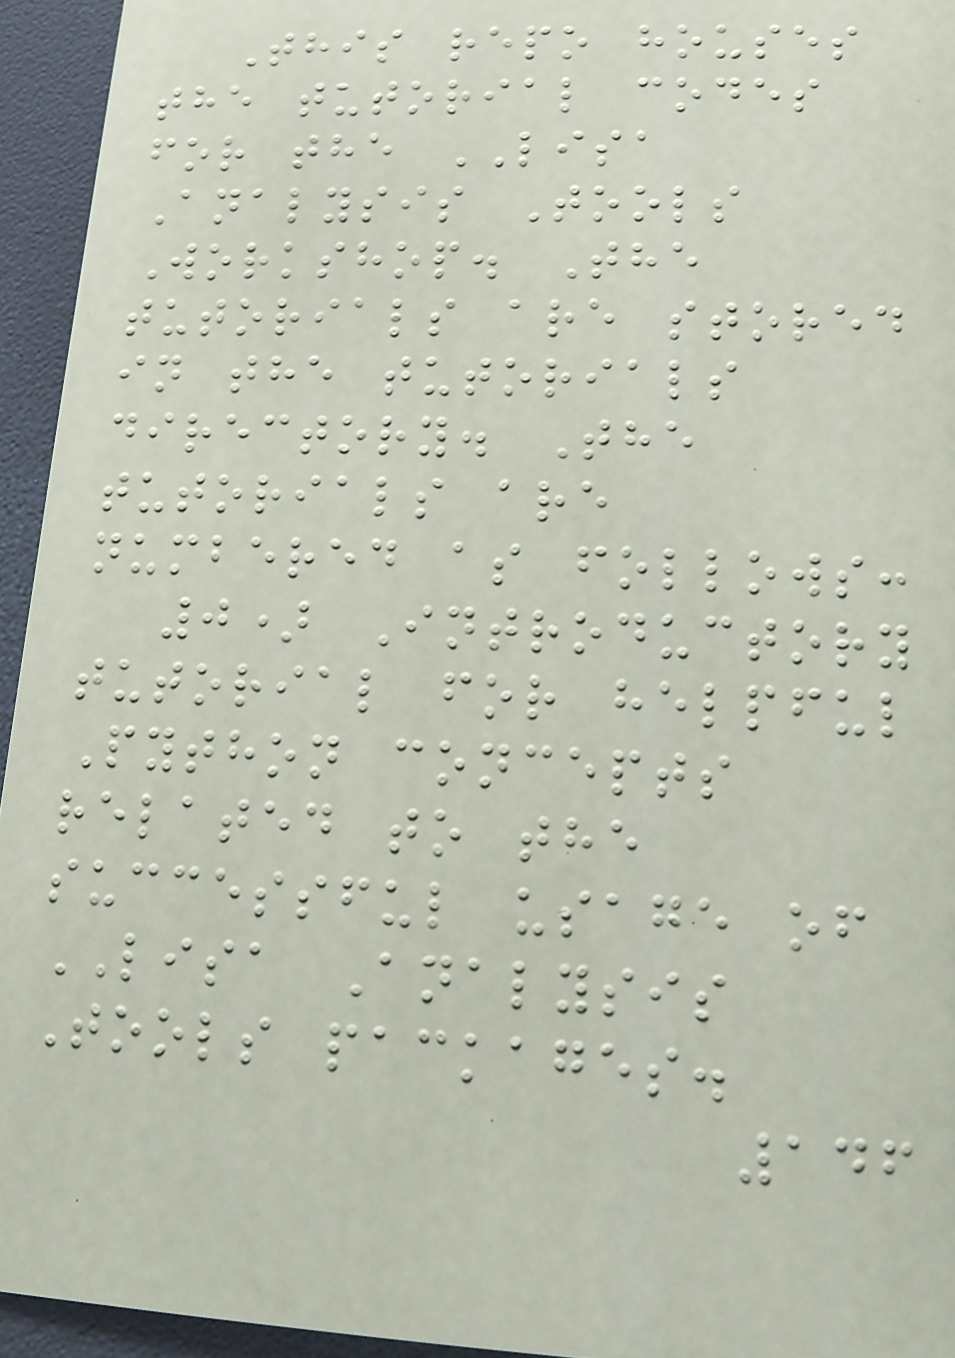This repo houses
the tutorial codes
for the LISA
Analysis Tools
Workshop. The
tutorials are stored
in the tutorials
directory. The
tutorials are
numbered as follows:
0) Introductory
tutorial for helpful
Python concepts
related to the
successful usage of
LISA Analysis
Tools packages.
146
